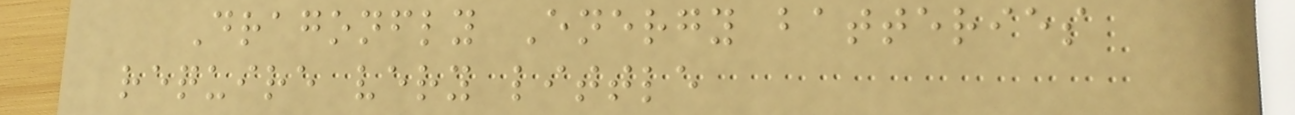Dragonfly Energy batteries
require very little
